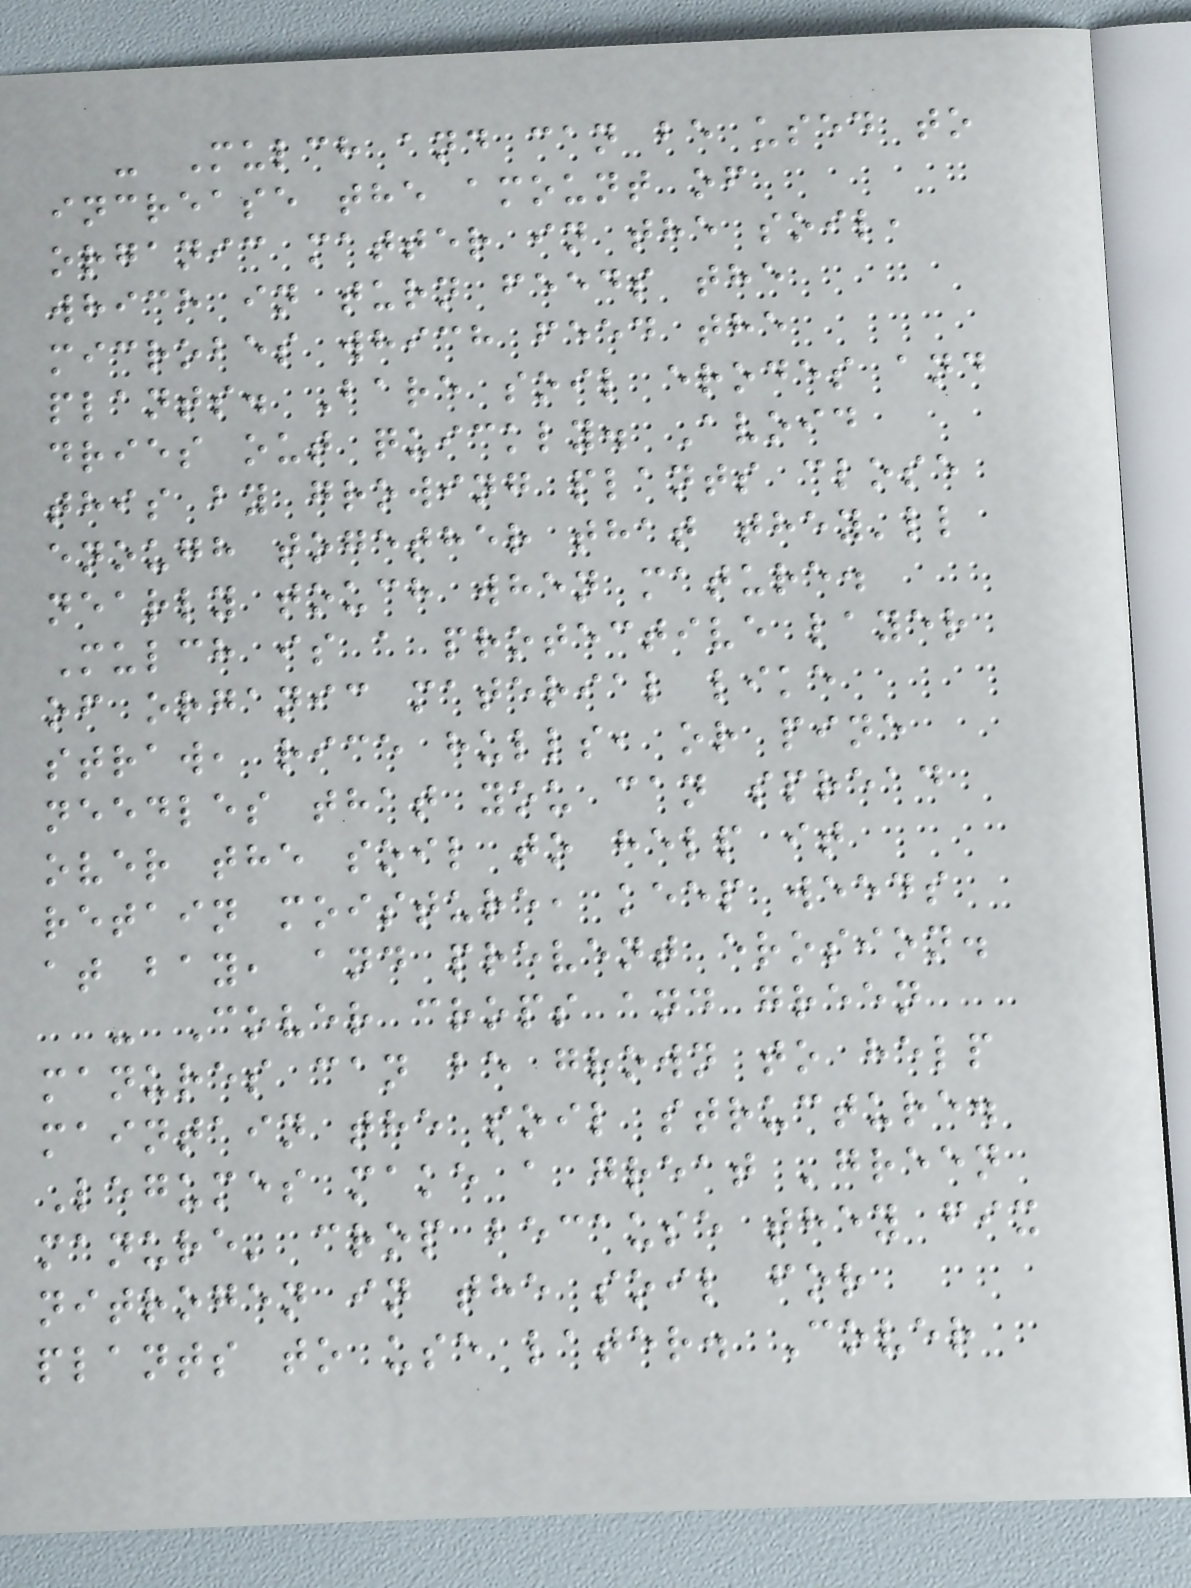- Mulch and can be used to
increase the amount of
organic matter in the soil,
which in turn feeds the
microbes which feed the
plants. Bare soil erodes and
dries out quickly. Avoid
this by growing plants close
enough together that they'll
nearly touch when mature.
Mulch is a protective layer
of organic material like
straw, rice hulls, or pine
needles that you can spread
over the soil to help it
retain moisture, keep weeds
at bay, and prevent erosion.
- Cover crops and green
manures can be grown to help
maintain the soil structure.
Legumes make a great 'green
manure' crop because they fix
nitrogen in the soil for
plants to use later. Cover
